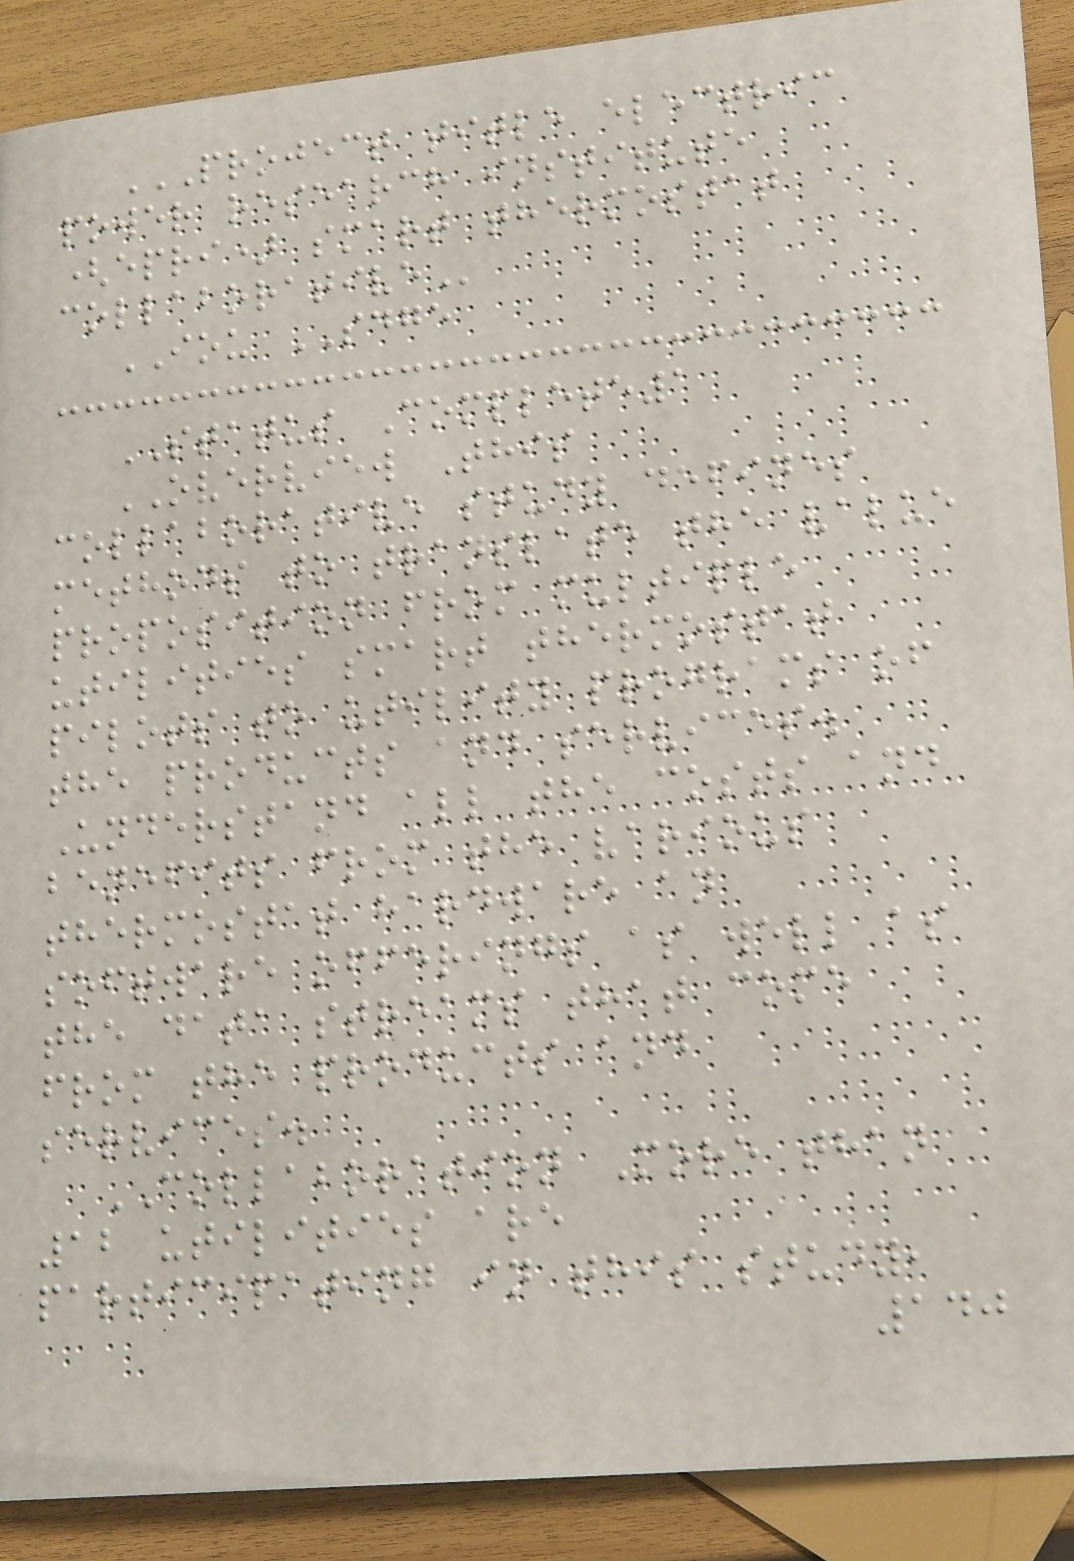PROJECT TITLE ELECTRIC
POWER RESEARCH INSTITUTE
(EPRI) SMART THERMOSTAT
COLLABORATIVE
IOU SDGE
STATUS Complete1
OVERVIEW This
collaborative study defines
methods to translate the value
proposition from multiple
utilities smart thermostat
pilots to utility programs of
the products and services.
Understand all the costs and
benefits from the various
thermostat hardware an
software offerings as well as
the data streams that come
from the products and
services.
COLLABORATION More than
12 utilities are
participating in this study,
140
